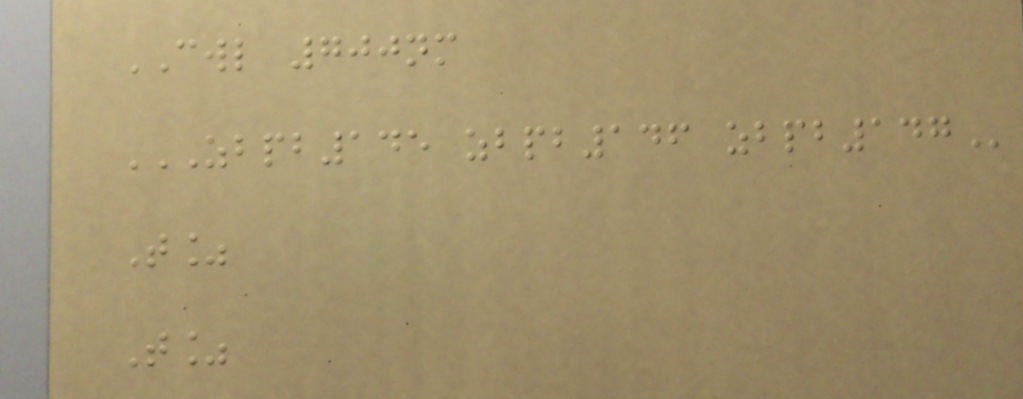CWL 700nm
ZBPB145 ZBPB146 ZBPB147
T%
T%
